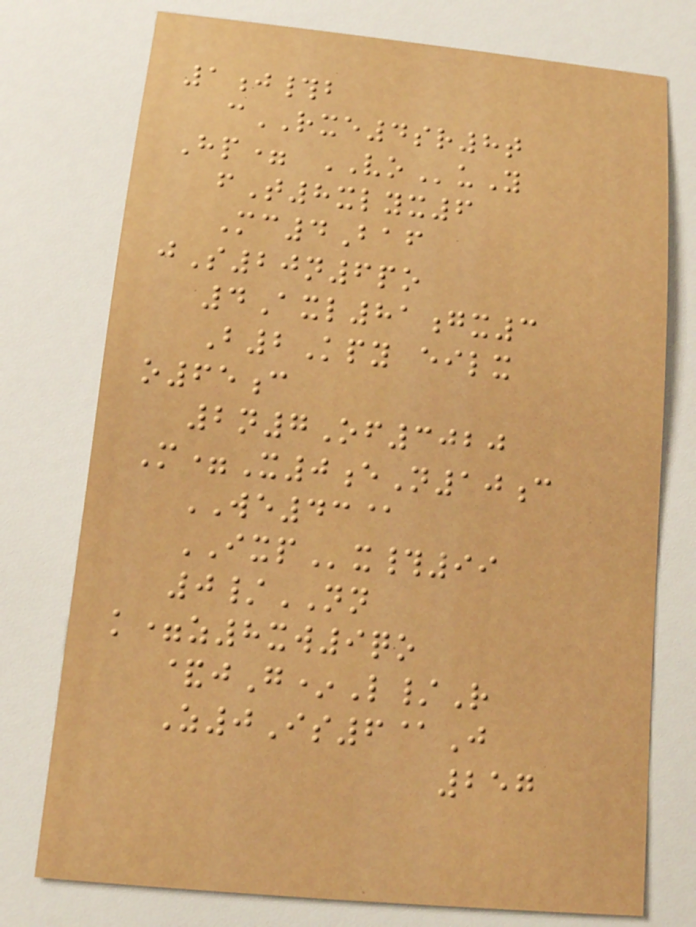1j#b
cRXE4sr8t
Hp= VOuY
fT8xlyx6
Mc4Baf
jS20n6po
4Axl81gx3
B2Kpy eilx
o65c
2n7Of3020
M=X0eN10c
WE43@
IXPx#99
0/NN
k=z8xw9qo
&jG*L/R
Z0Is6@J
257
